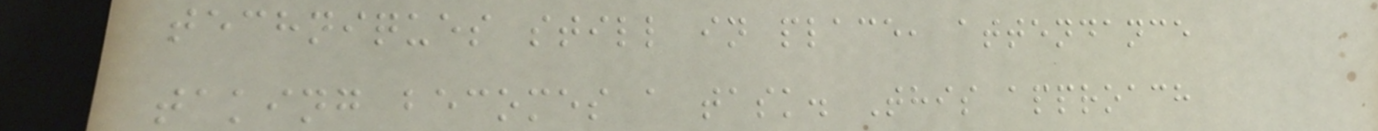techniques still in place, attendance
taking becomes a task. This approach
